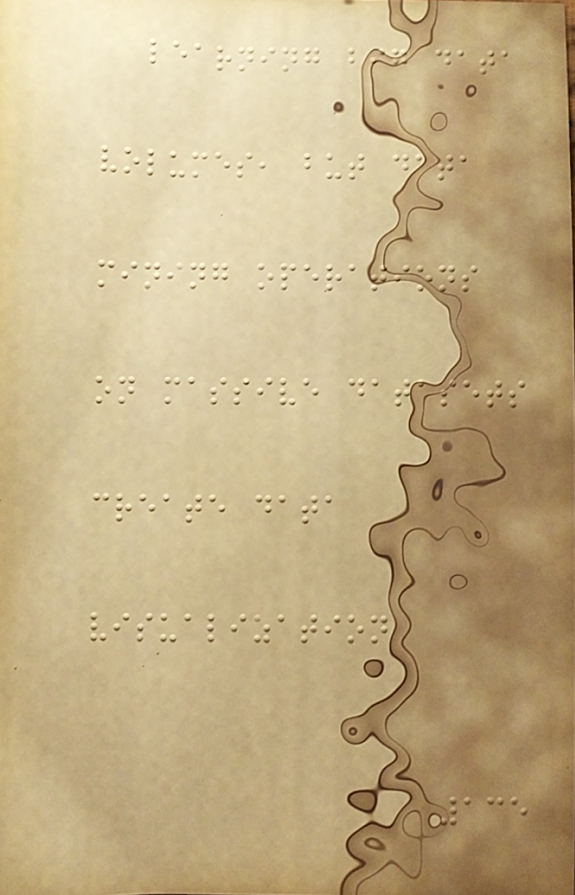learning big data
volumes, but data
mining operations
on massive datasets
create data
visualization
135
